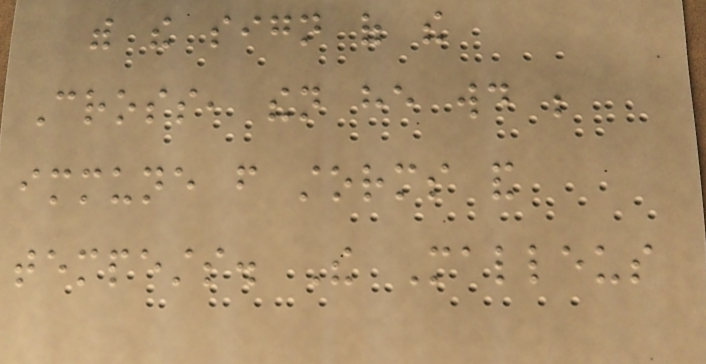with the sign of the
Cross, then he would be
immune from storms and
tempests. The Malleus
